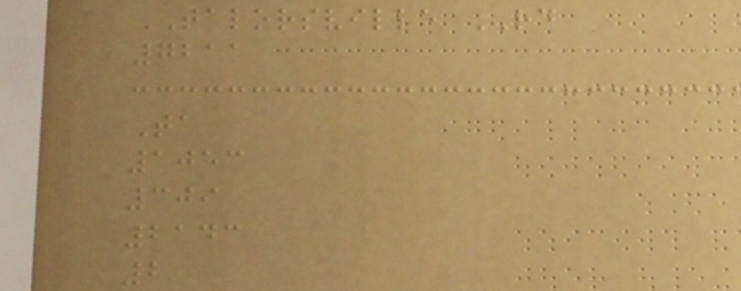TALORSVILLE RD
7211
Ta
1053
309
2143
2
